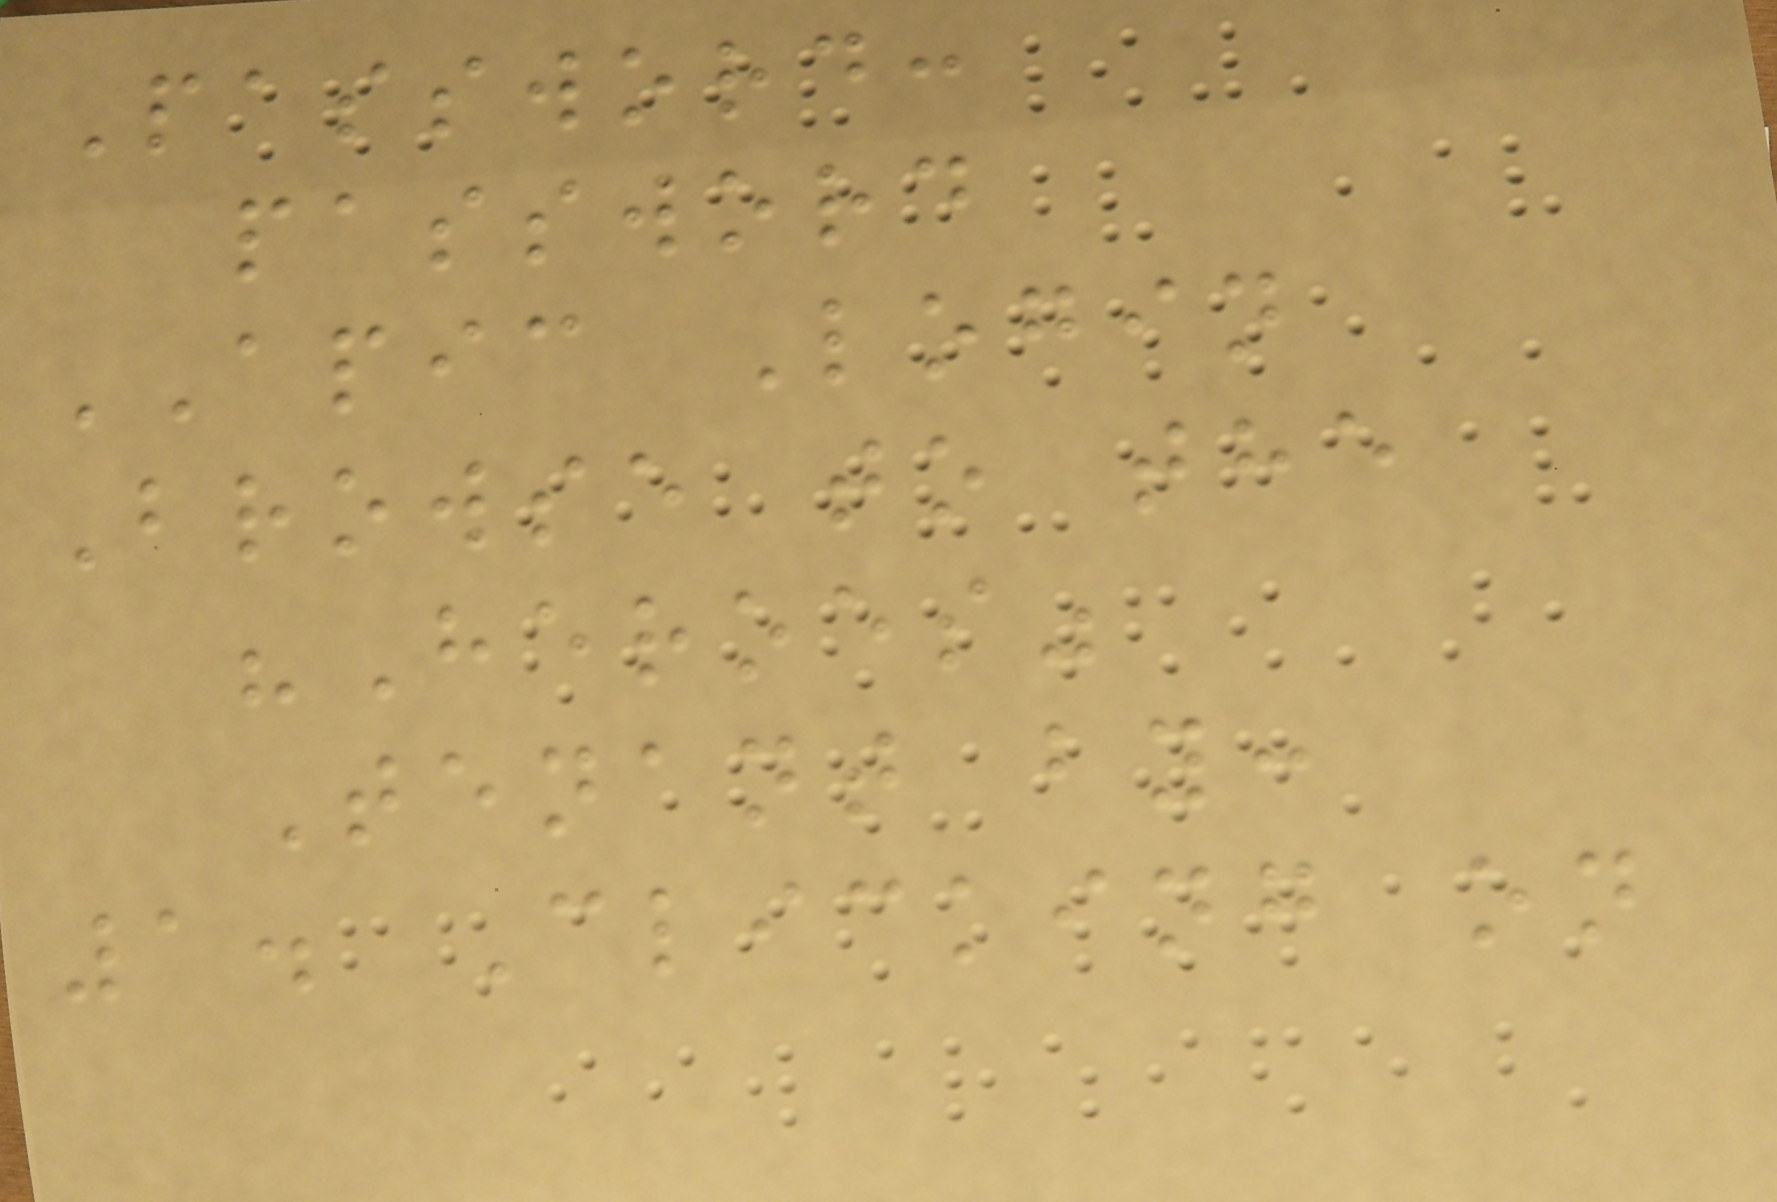Password:
password
APIC Login
Browse to the
"Heroes"
Tenant by:
1. Clicking on
